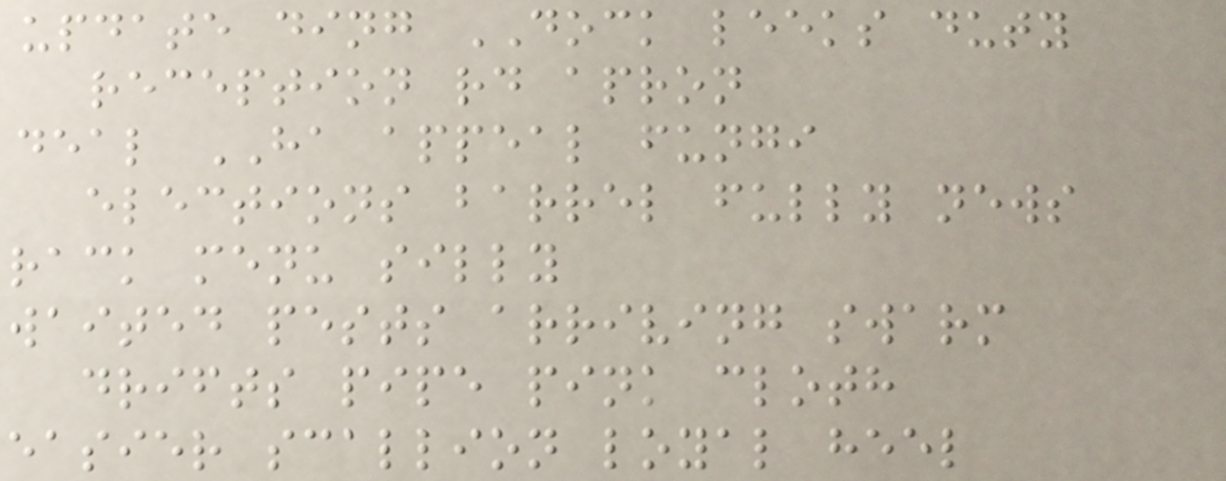update ding DOCK leeks duty
reception rd apron
deal HA appeal fungi
elections barrel fully news
rack menu silly
waited pests arriving swarm
drifts pipe pink cloth
easier scallion loyal heel
